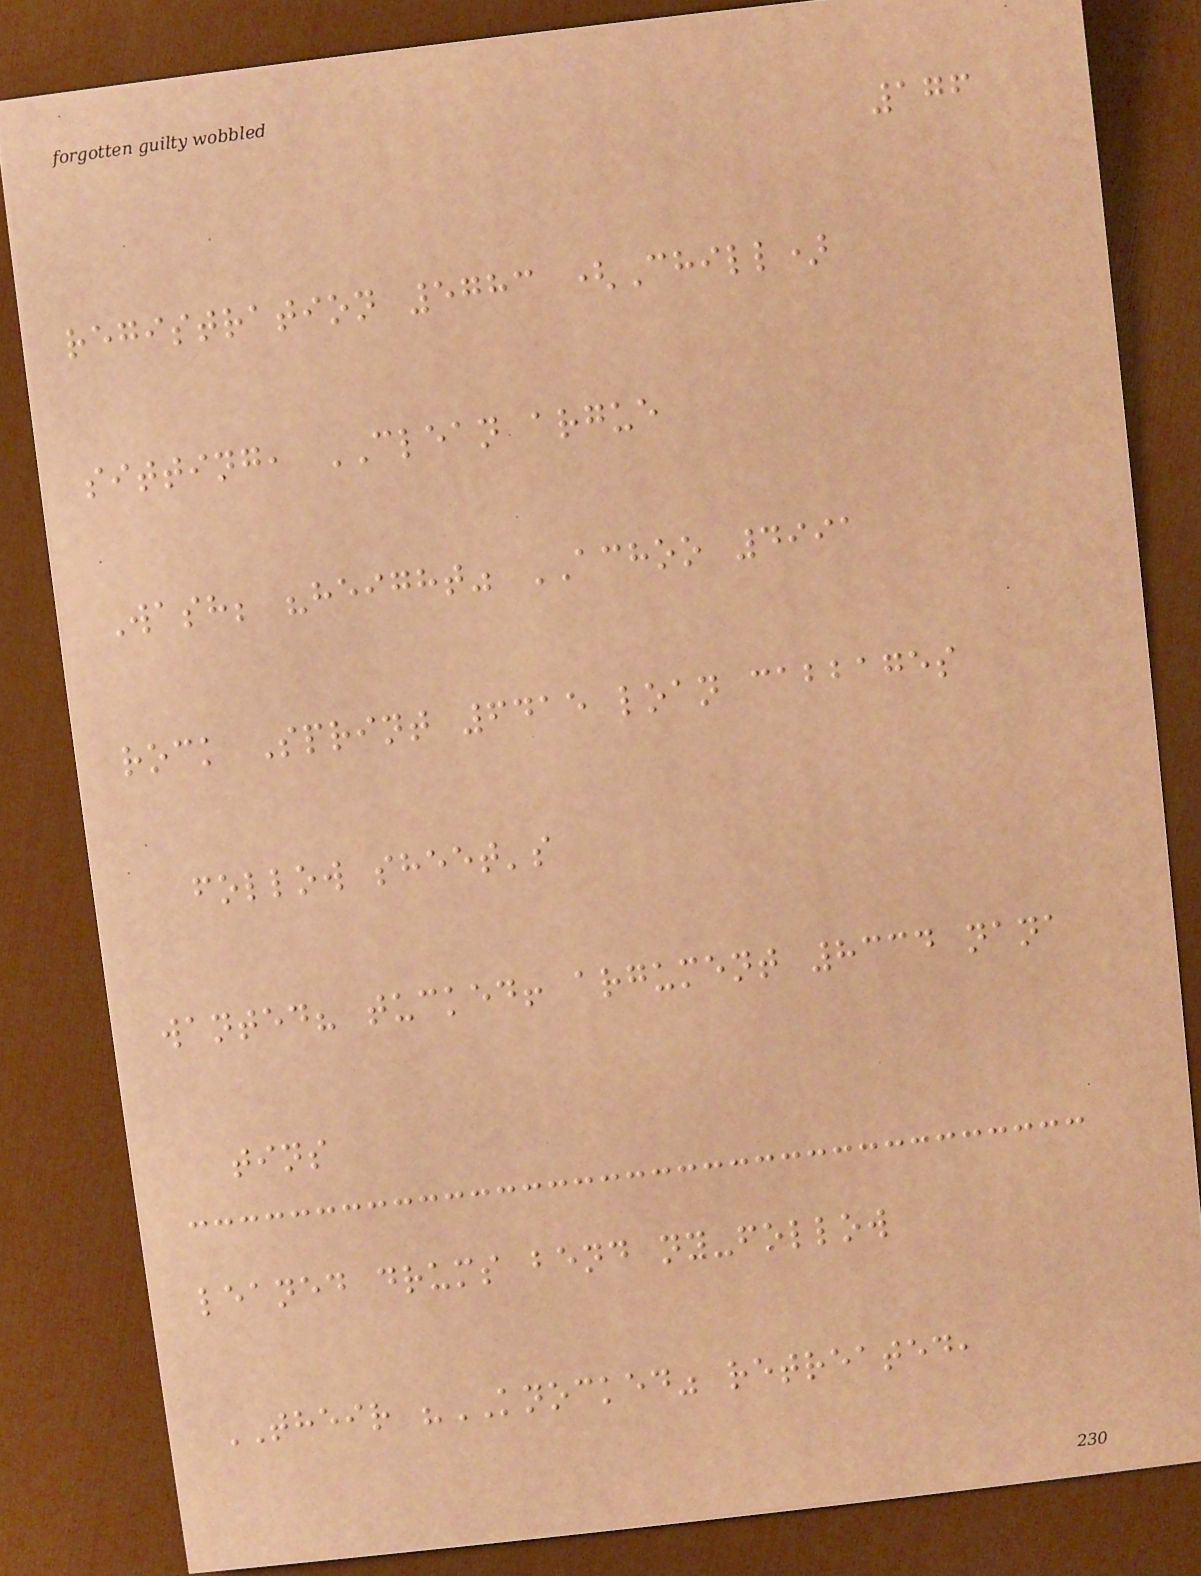176
registration 5783 (Chill)
sitting, CLEAN argue
Wash; "height" ACHOO 4991
rock Sprint 6415 loan cabbages
follow sheet's
wanted? tucked! argument 8334 nana
tins
leaned drums bend ny-follow
THEIR "KNOCKED" retreated,
